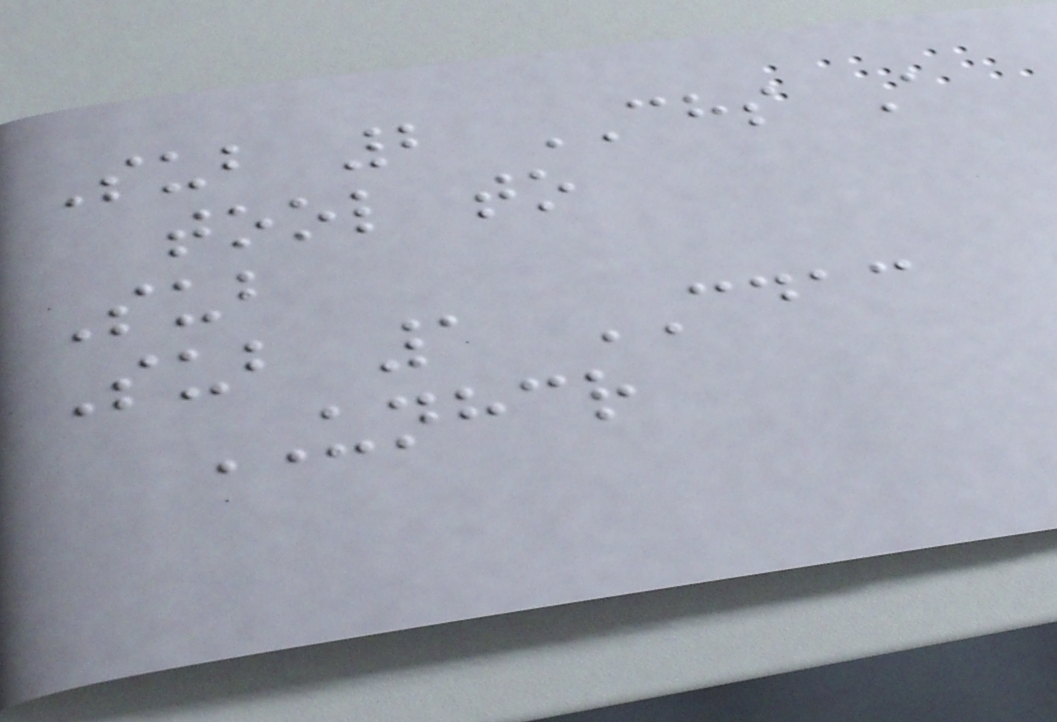Sub 2 CHS A
tool to
Sub
Sub 1 CDAC
UNHCR
